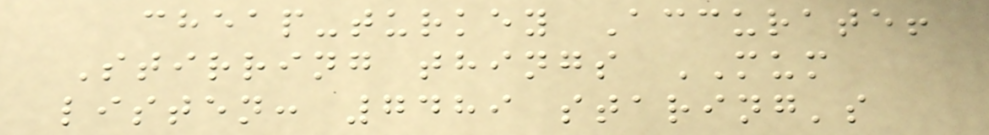cheap-turkey Accurate!
Stirring things MUM
listen: 7489 staring's
